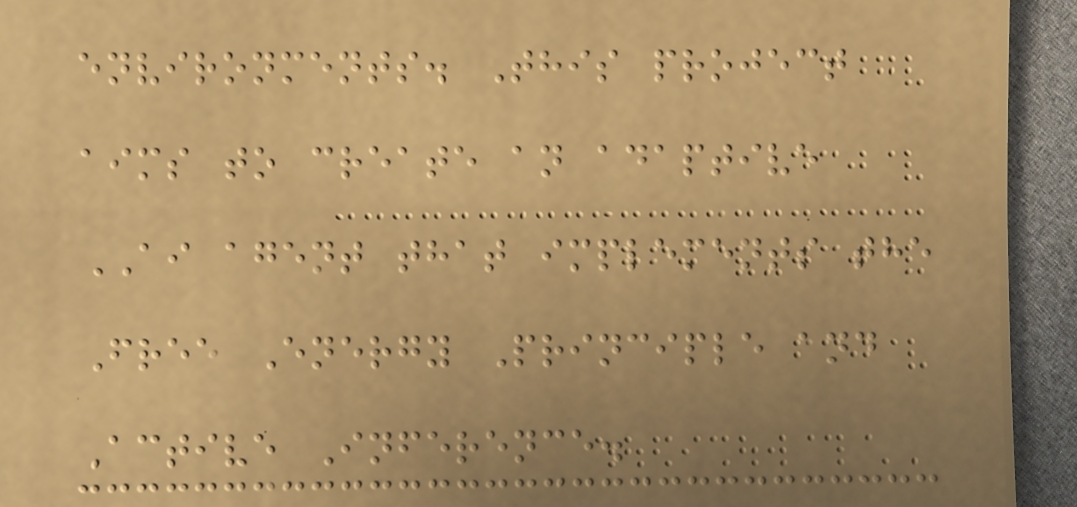environments. This project
aims to create an adaptive
AI agent that implements the
Free Energy Principle and
Active Inference.
